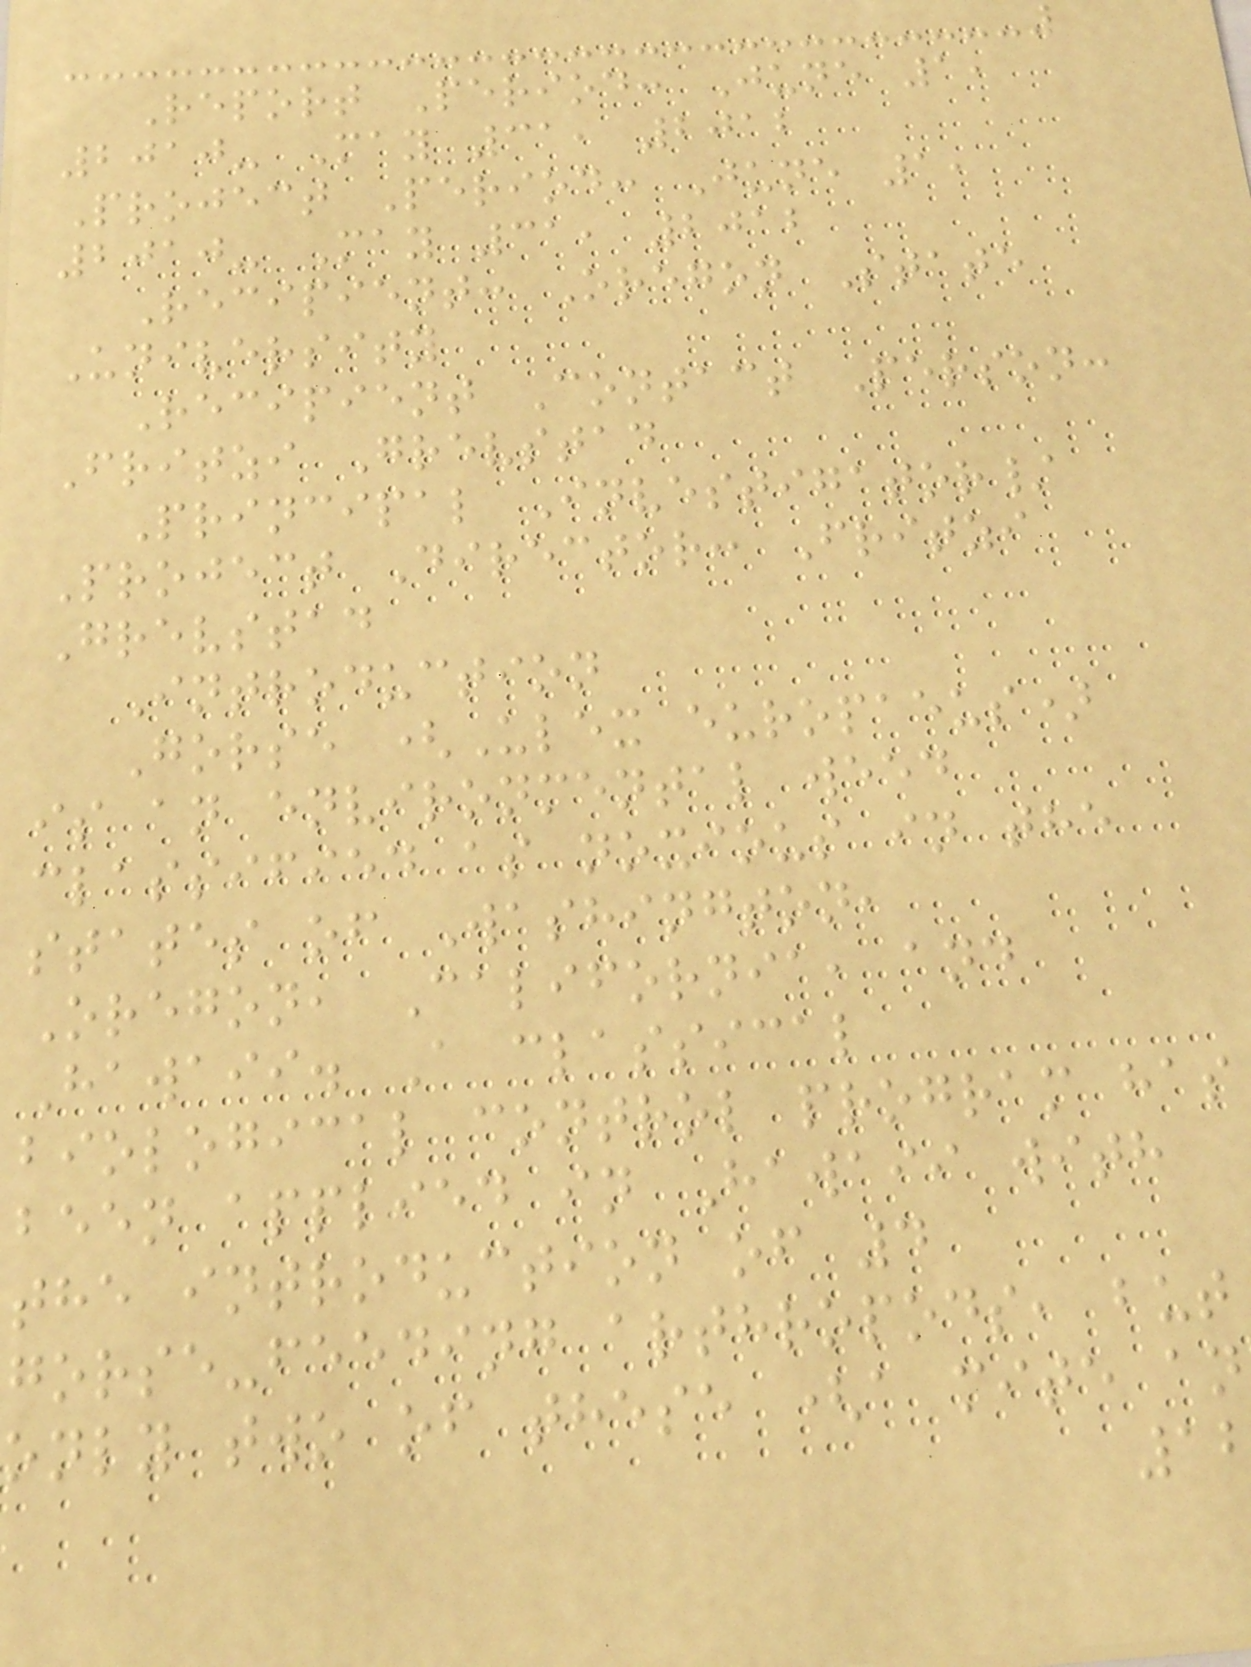Report Period: June 1,
2010- May 31, 2012
Project Period: June 1,
2010- May 31, 2012
Recipient: Oregon State
University
Recipient Contact Person:
Fritzi Grevstad
Principal Investigator/
Project Director: Fritzi
Grevstad
Introduction
Gorse (Ulex europaeus)
is an environmental weed
classified as noxious in the
states of Washington,
Oregon, California, and
Hawaii. A classical
biological control program has
been applied in Hawaii with
the introduction of 4
gorse-feeding arthropods, but
only two of these (a mite an
